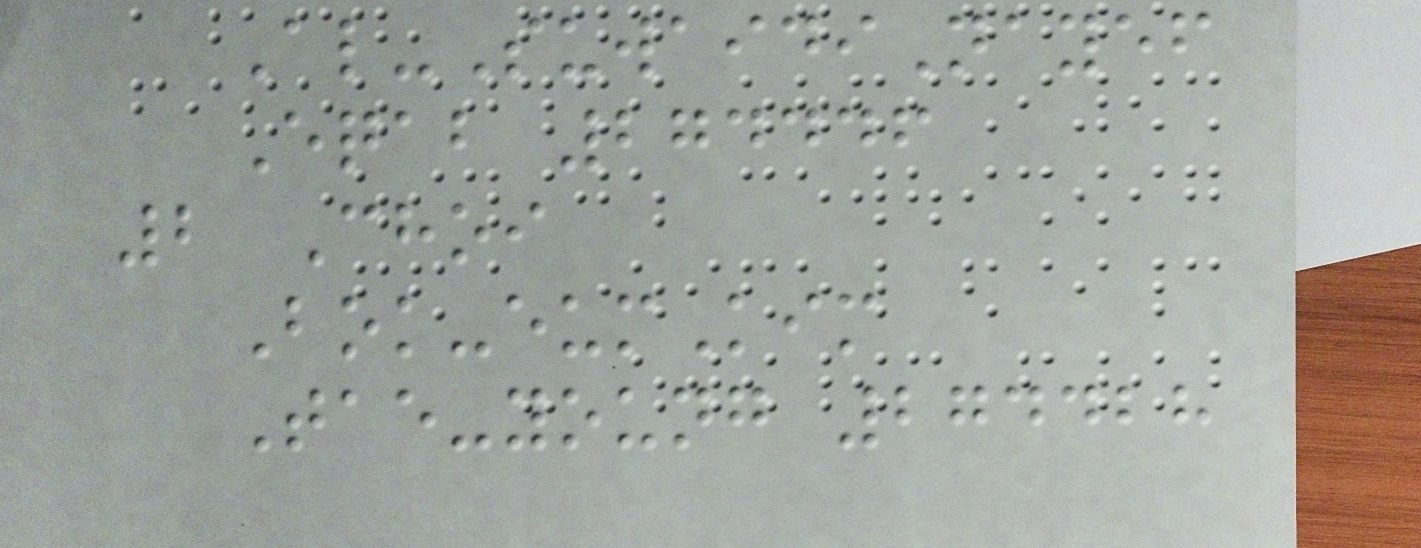Al-SuwaidiNayef
Eqab 274446
2 Choi
Bok-eumKim
Tae-young 274428
